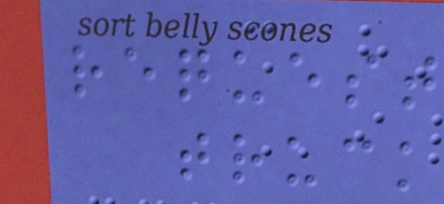request
truck
